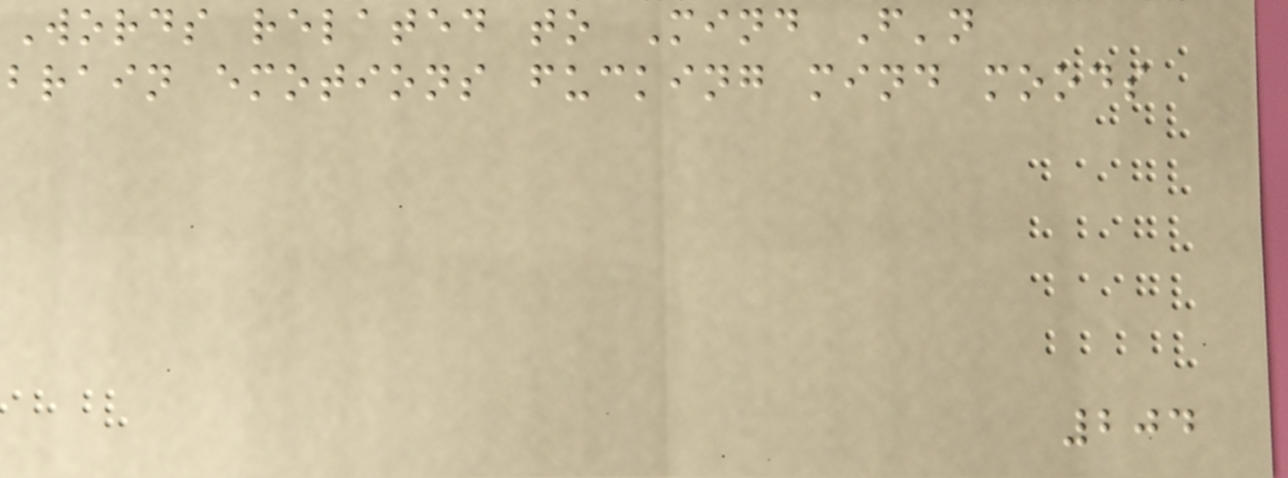Words related to Mind F'n
brain emotions fucking mind moods
204
